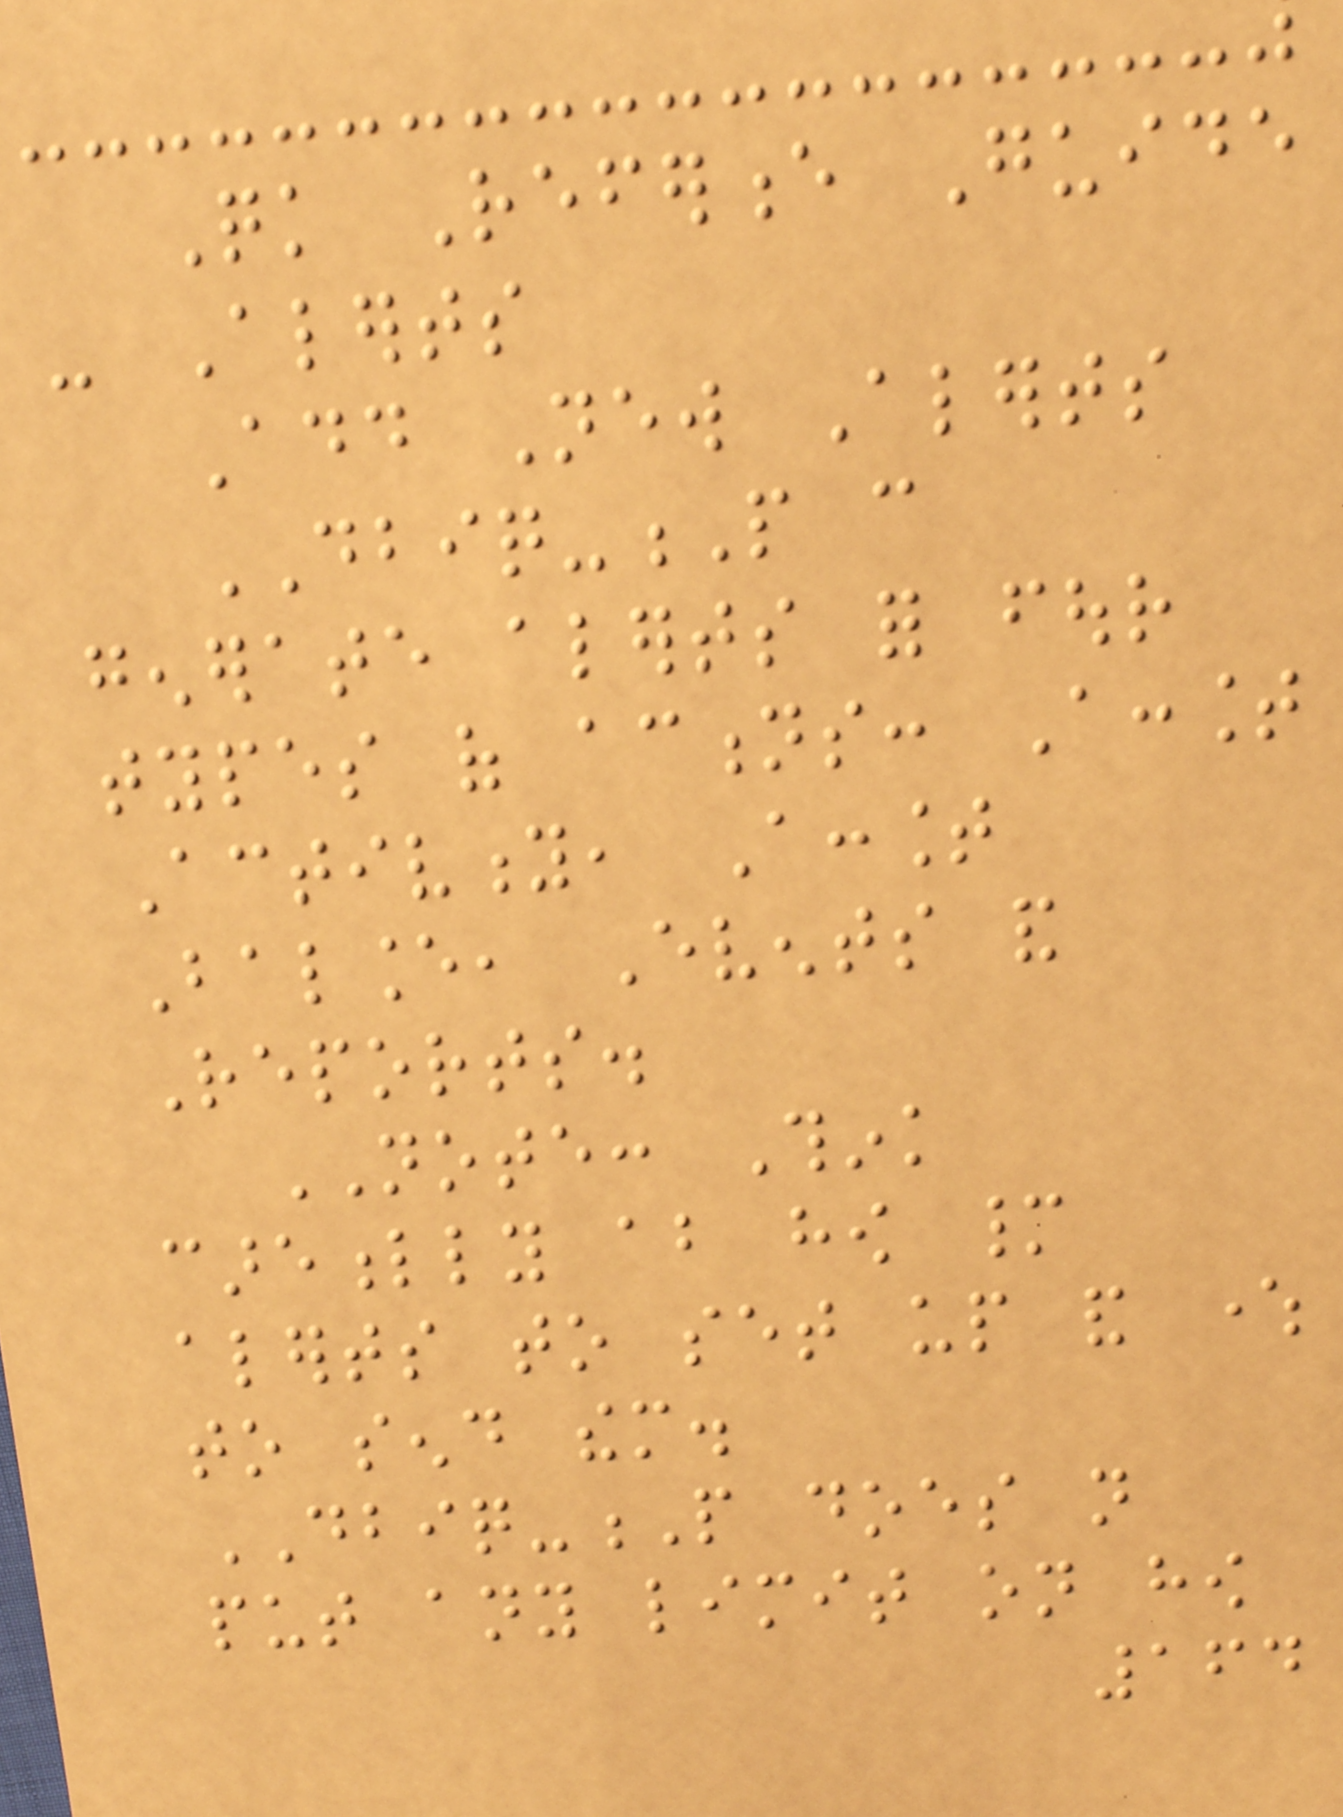Quick Reference Guide
- Alerts
Add New Alerts
DBIQ-P can
generate alerts for four
types of actions: Account
Activity, Account
Balance, Events and
Reports.
NOTE: Think
carefully about how many
alerts to set up and where
to send them.
DBIQ-P does not
put any limit on how
164
